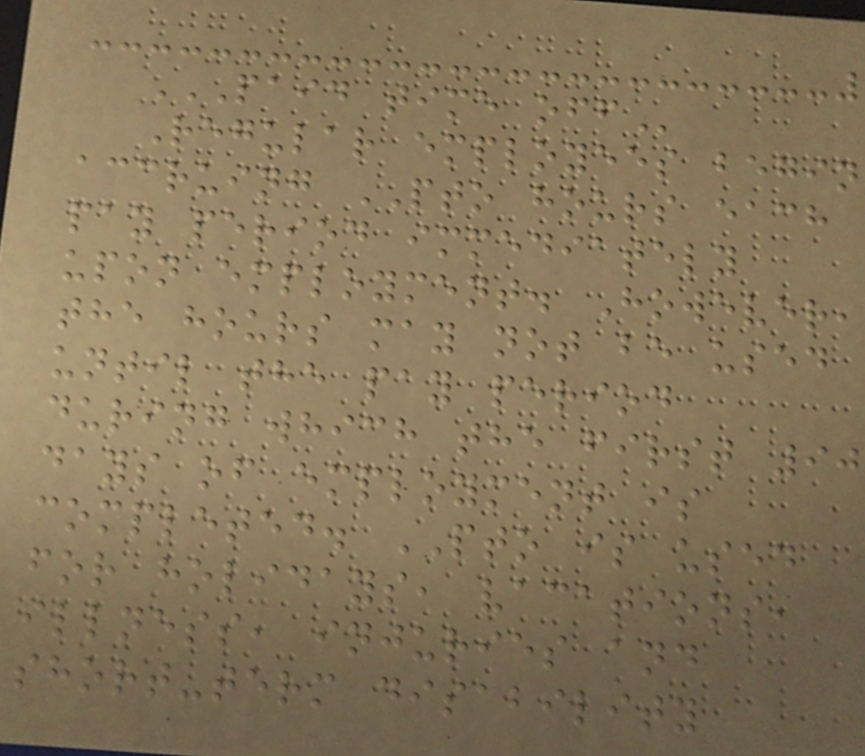PAID TIME OFF
Regular employees begin
accruing PTO hours each
pay period immediately
upon employment. However,
the hours may not be used
until the pay period
during which the first 90
days of employment is
completed. PTO is used
for holidays, vacations,
illness, injuries and
short-term disability
